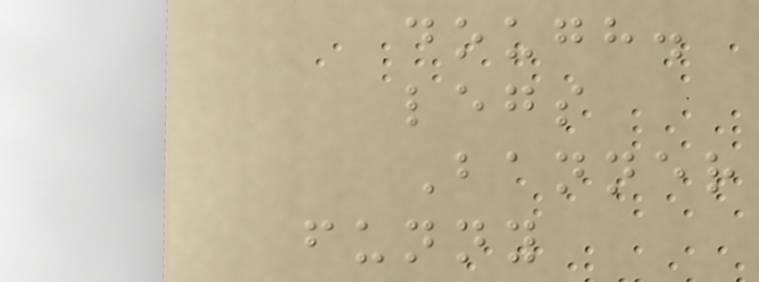dough.
legs
Banner
funny
